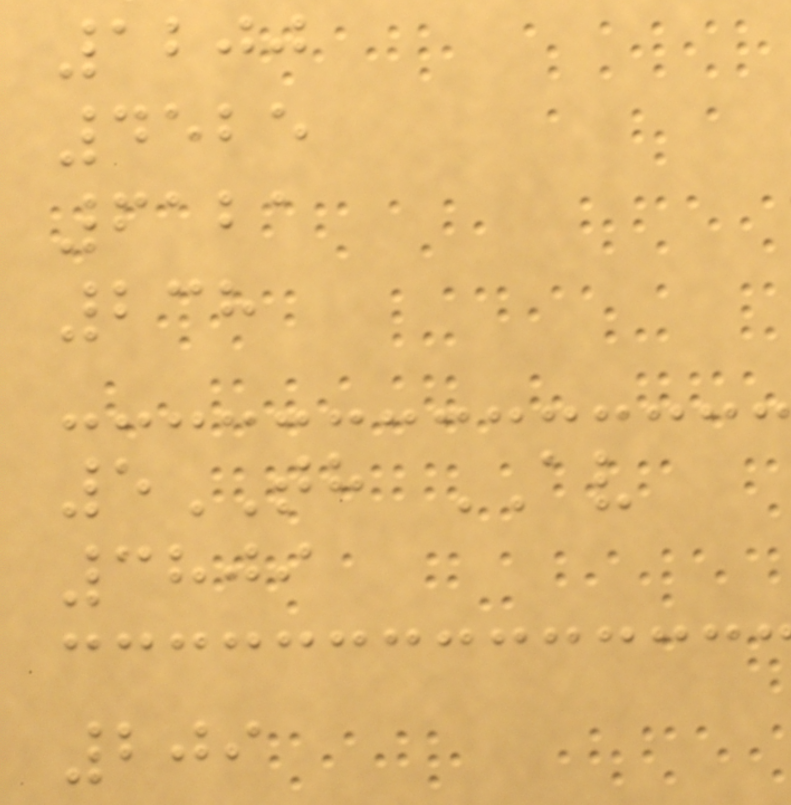1200
4525
6121
238
5TH AV
3809
209
